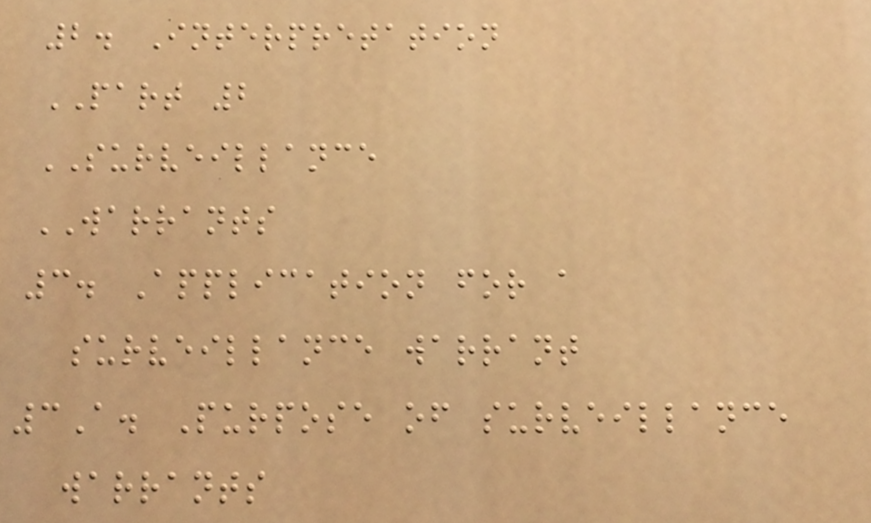2. Interpretation
PART 2
SURVEILLANCE
WARRANTS
3. Application for a
surveillance warrant
3A. Purpose of surveillance
warrants
